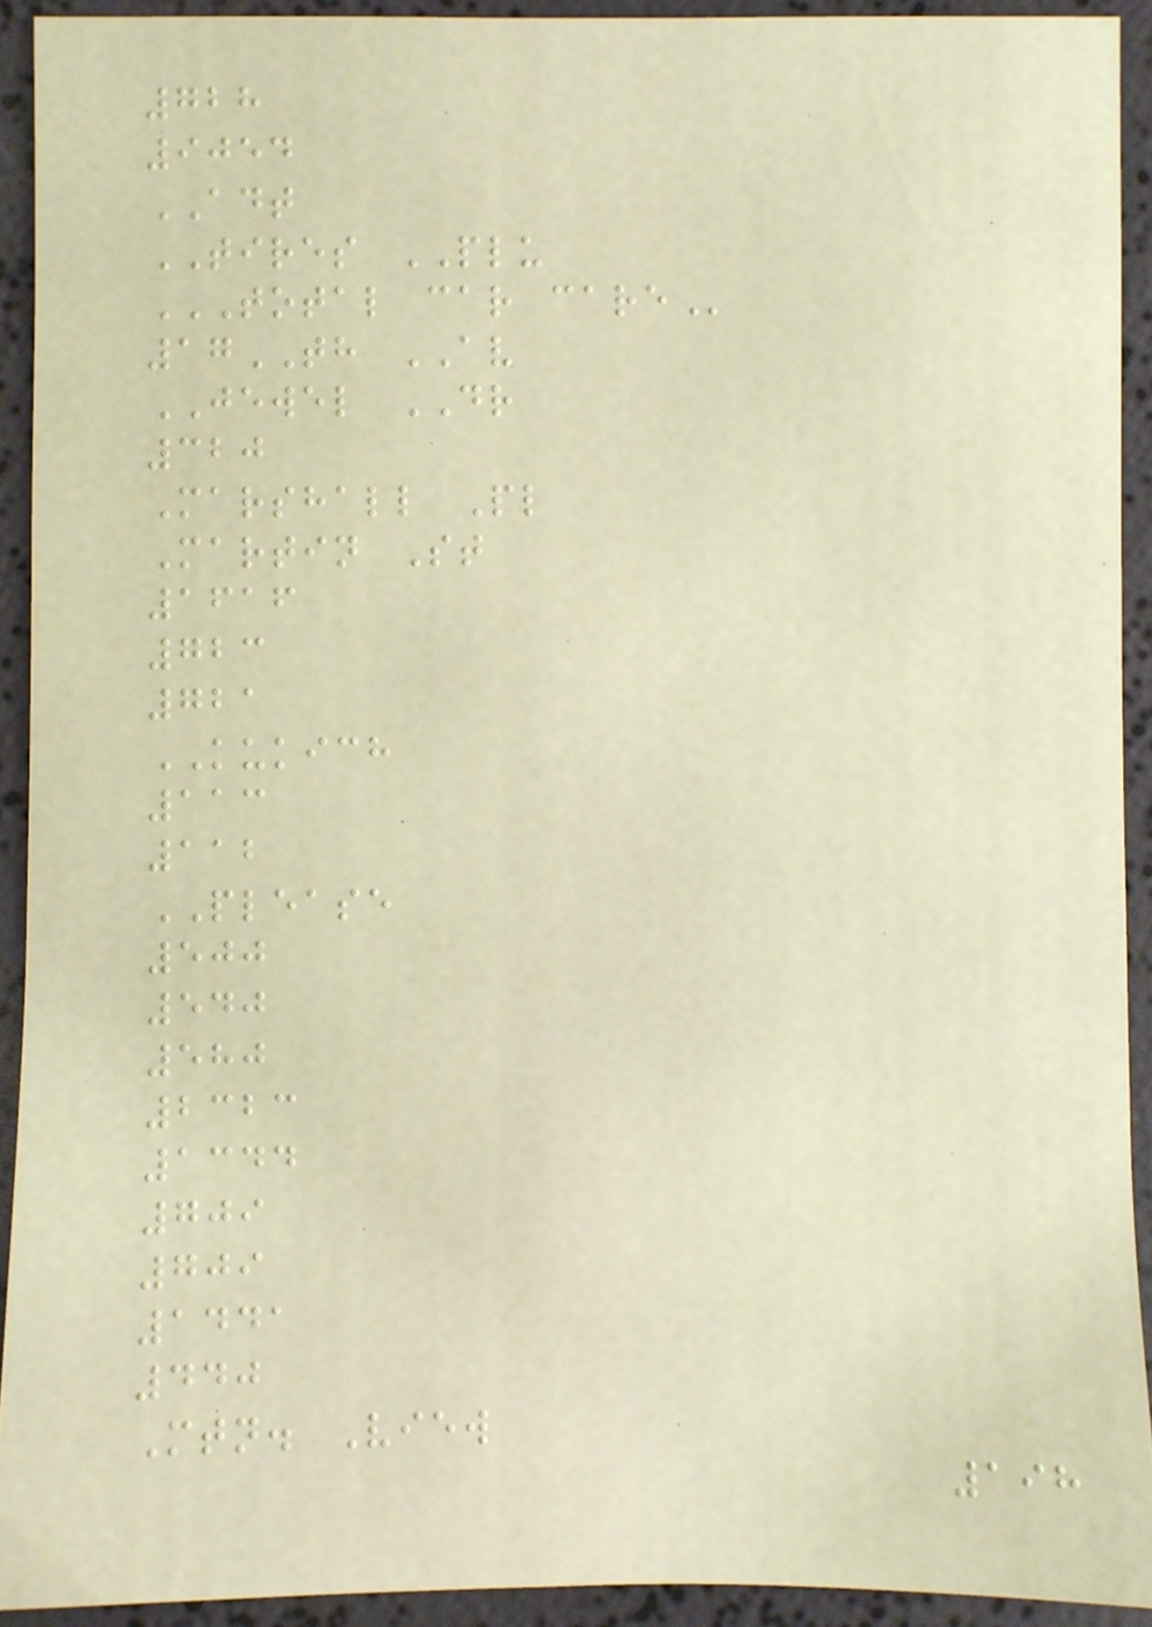728
9054
ADT
TIRES PLU
TOTAL CAR CARE
17TH AV
JEWEL DR
320
Marshall Pl
Martin St
1616
723
721
KUKICH
113
112
PLEASE
500
540
580
2323
1344
709
709
1441
440
Mtn. View
198
